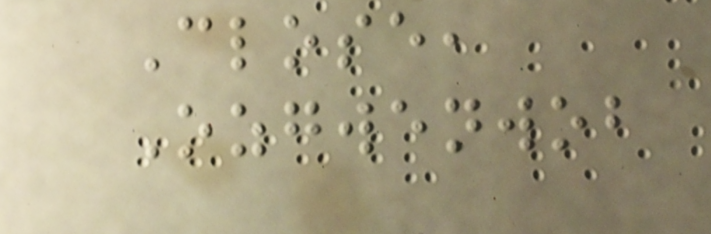Close,
Ozgwenwob
